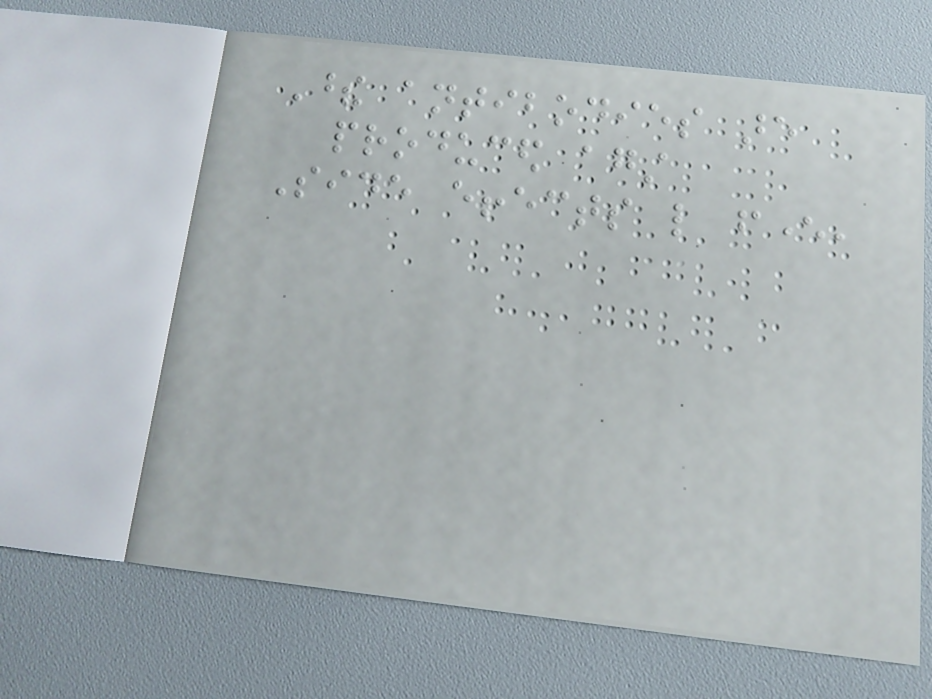These antibodies are
produced against
Side effects like fever,
